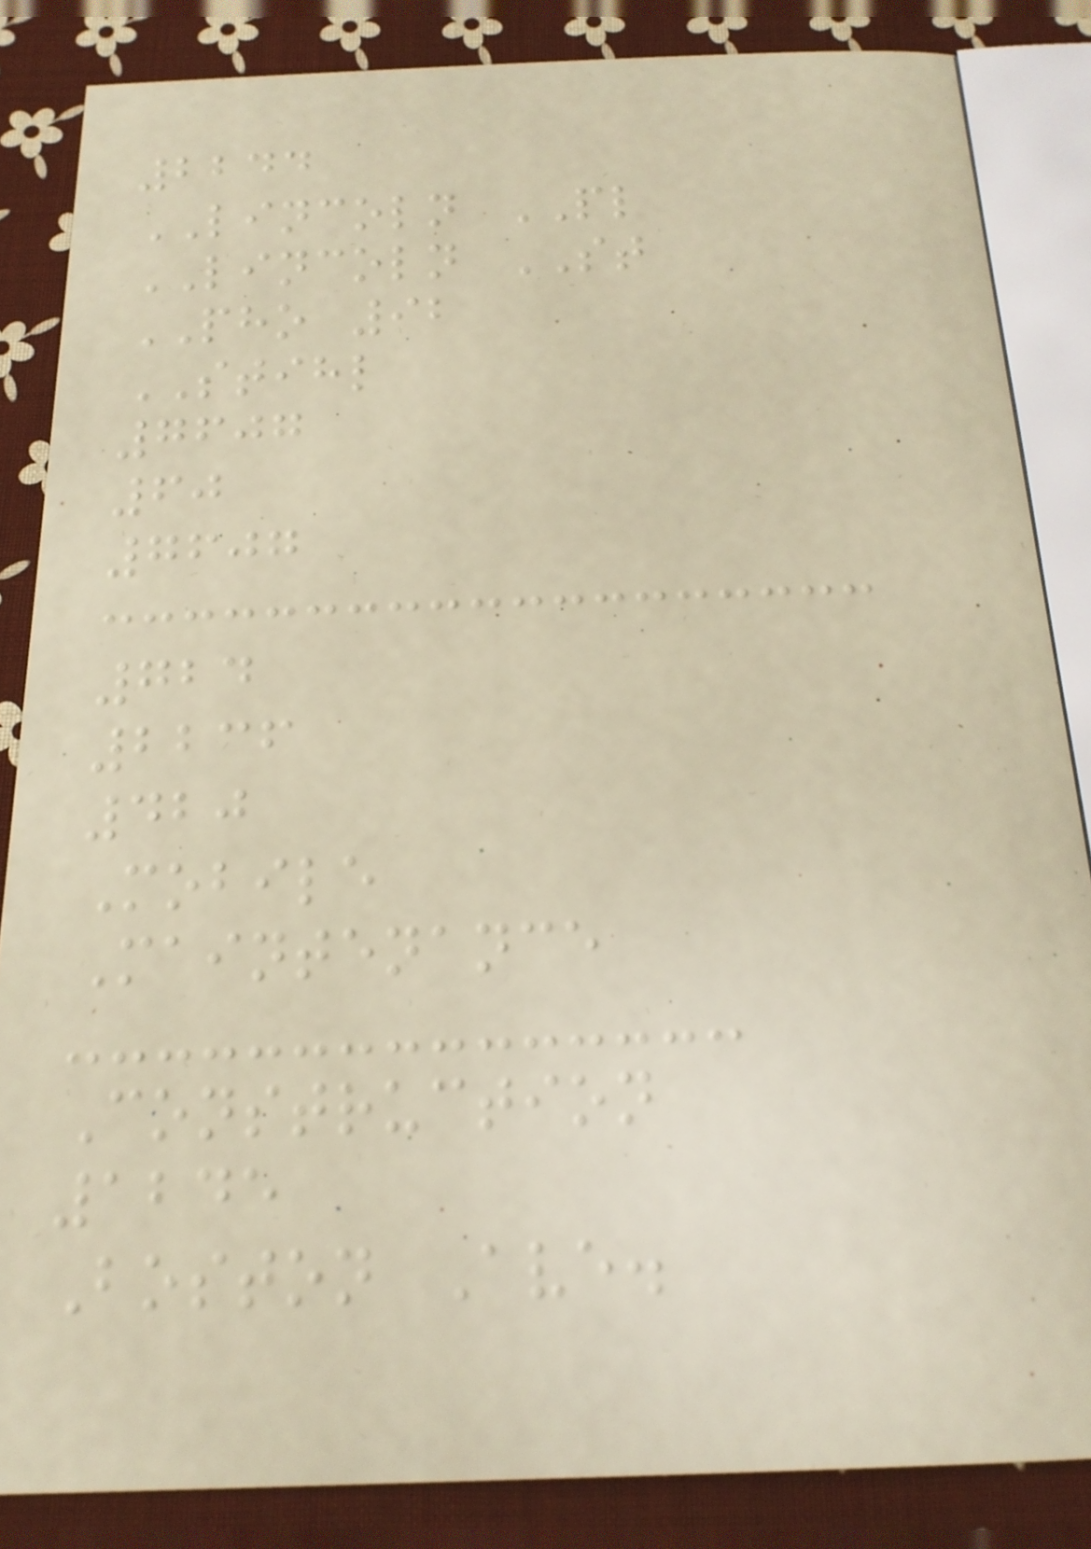2244
LINCOLN PL
LINCOLN ST
PHO 92
STIHL
7607
60
7607
724
2236
420
Mobile
Maintenance
Construction
1245
Boston Ave.
